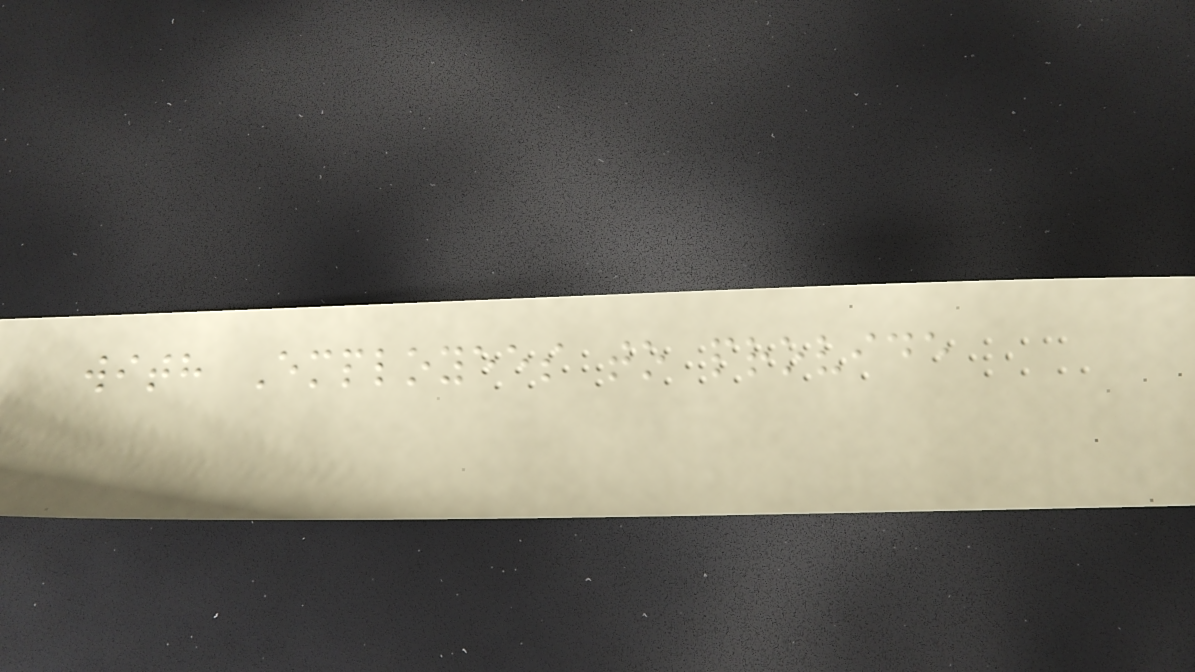with Employees to provide
